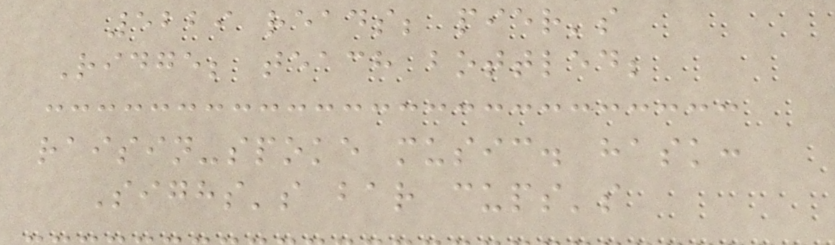5229 reads; pier's
Ridge; teach bottled;
raisin-spoke music. hask:
Sighs's bar cups's
